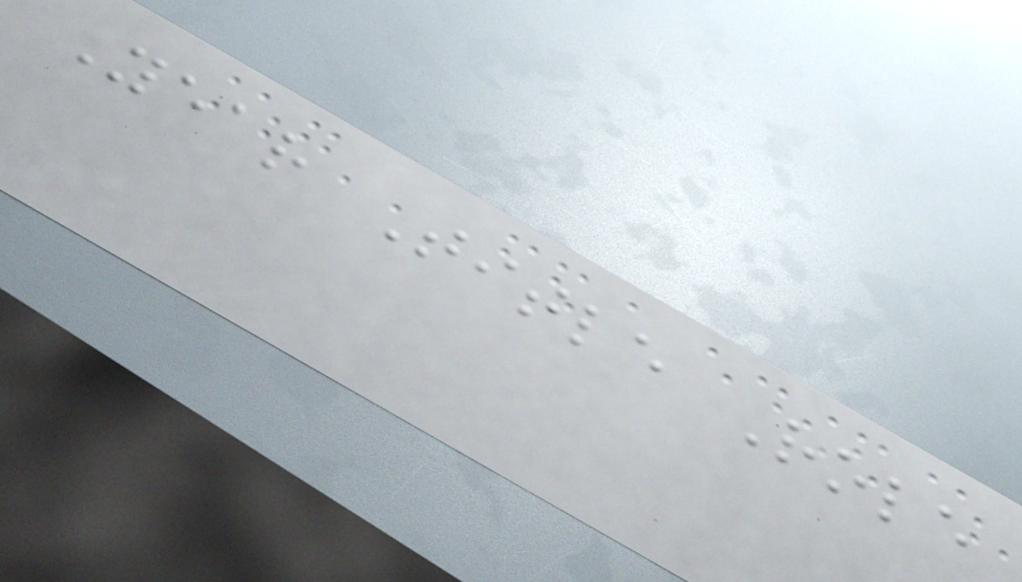Year Title Role
